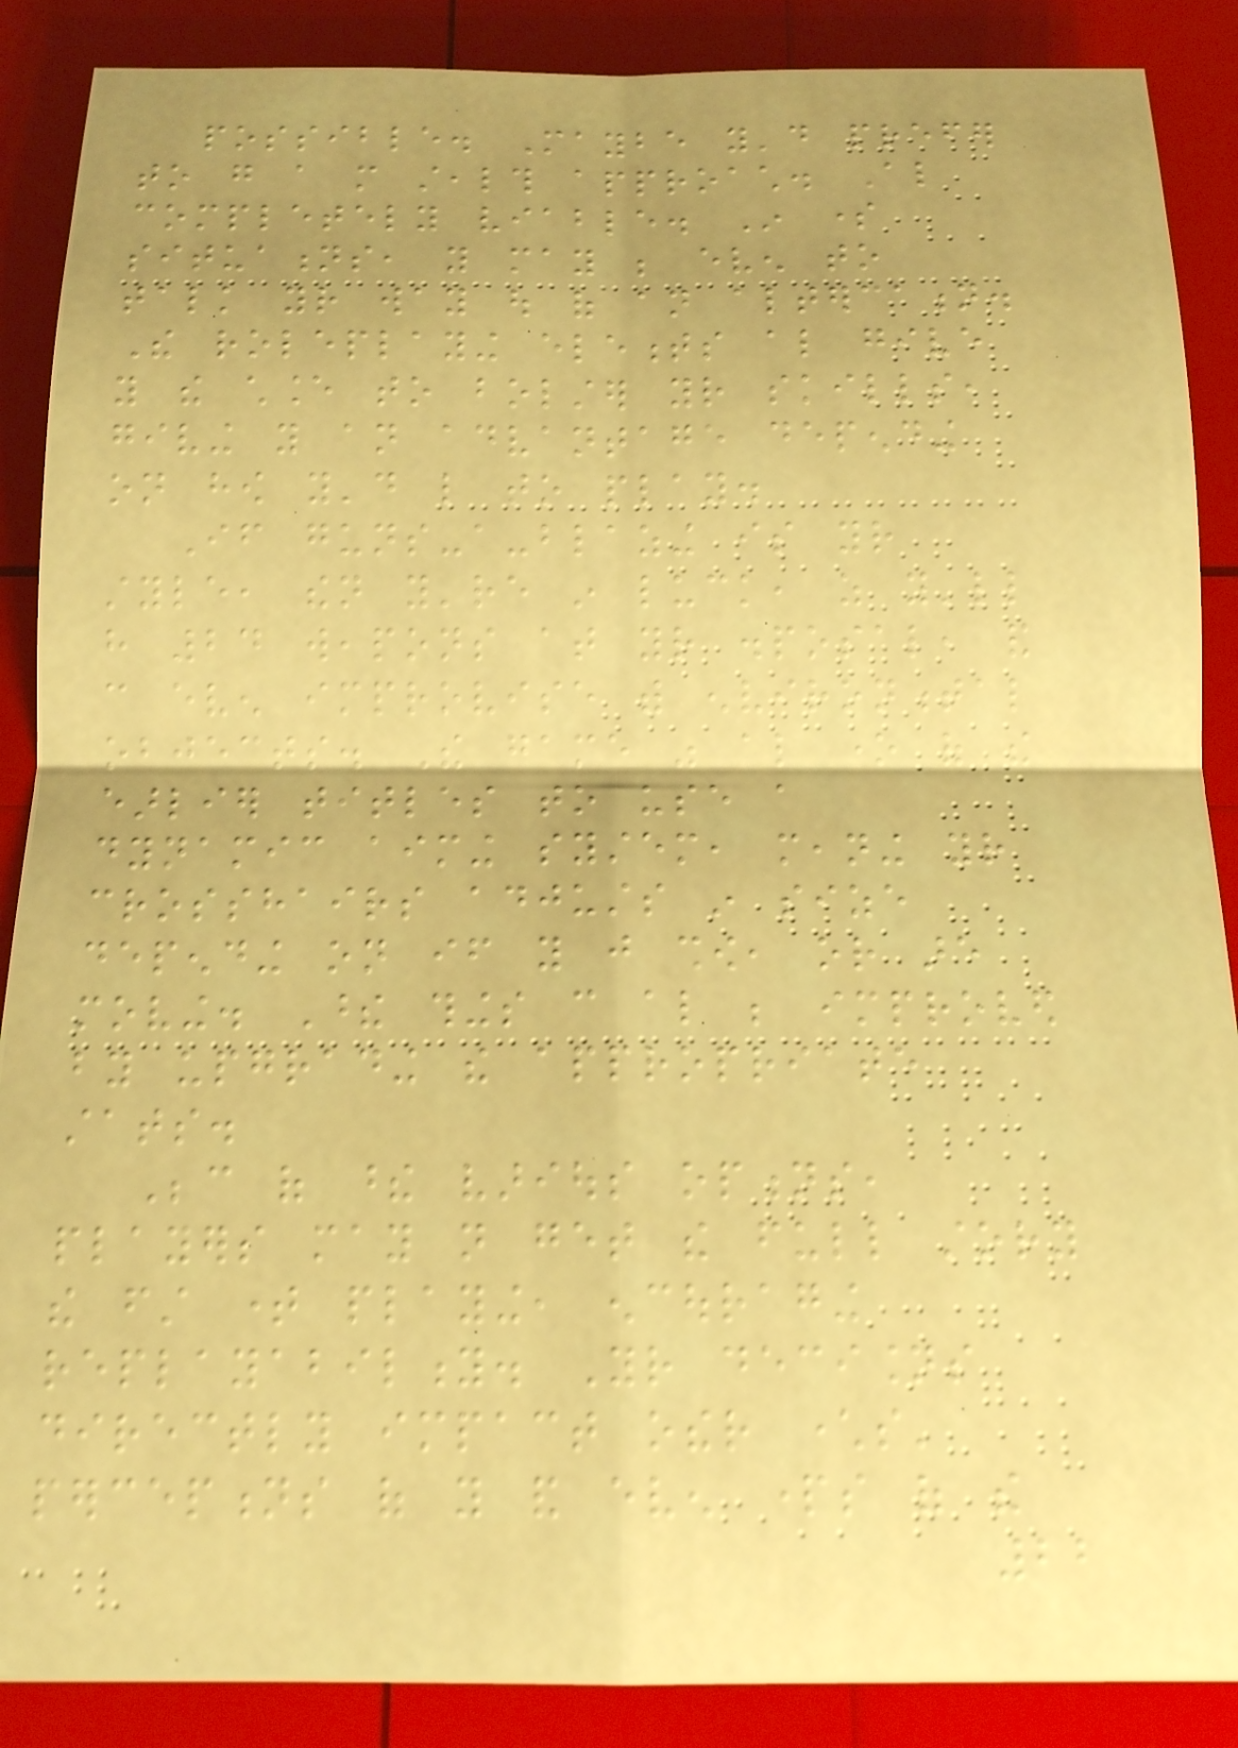possible. Maybe you'd prefer
to go a more stealth approach. Also
completely viable. In some
situations, you may be even to
talk your way out of an altercation.
The roleplaying elements also give
you the chance to bolster your skills,
giving you an advantage depending
on how you'd like to play.
If guns-a-blazing is your
style, then you're in luck, as you'll
have 24 weapons at your disposal, and
can even improvise with environmental
objects. The game was also one of the
earlier titles to use a
dynamic aiming system, meaning your
crosshairs adjusts in size
depending on if you just show, or are
moving. These things can also be improved
by upgrading the appropriate
stats.
Because of these various options,
players may not get the full story
the first time playing, encouraging
replayability. Your decisions
directly impact other characters'
perceptions of you and even parts of the
22
